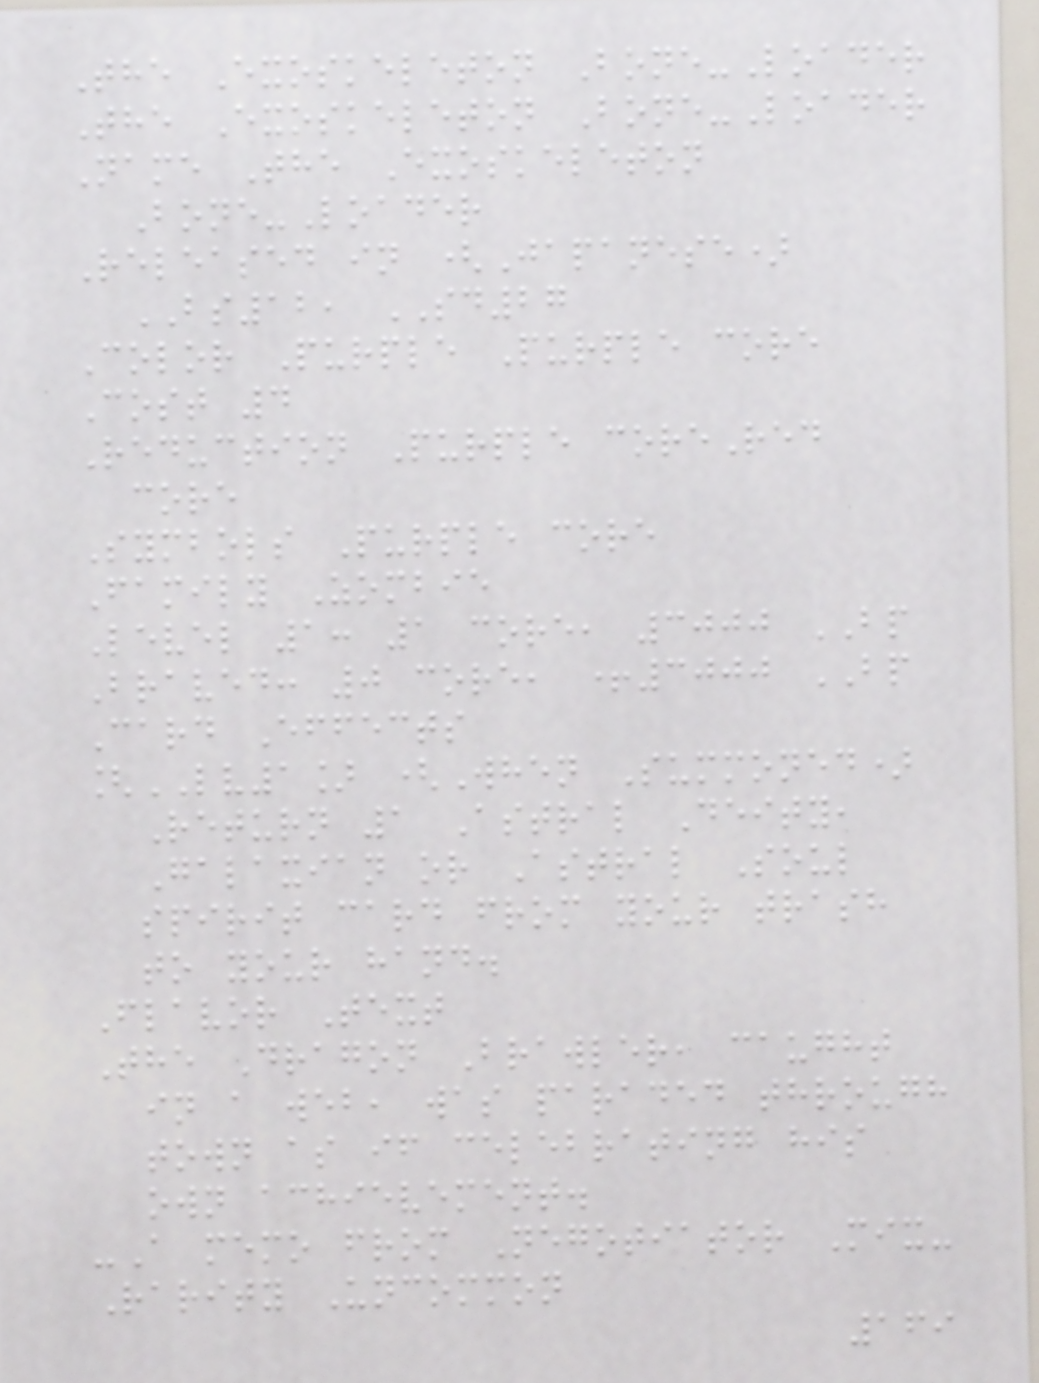The Exoskeleton Bone-Loader
The Exoskeleton Bone-Loader
Name The Exoskeleton
Bone-Loader
Released in (Japanese)
BS12, SD27
Color Purple Purple core
Cost 4
Reduction Purple coreRed
core
Symbols Purple core
Family Zombie
Level 1: 1 core, 3000 BP
Braved: 0 core, +3000 BP
Card Effects
[LV1] (When Summoned)
Return 1 Astral Deity,
Galaxian or Astral Soul
spirit card from your trash
to your hand.
Flavor Text
The Dragon Brawler, caught
in a web, was paraded through
town as if celebrating his
own achievement.
-A memo from Negotiator Mix-
Rarity Uncommon
169
